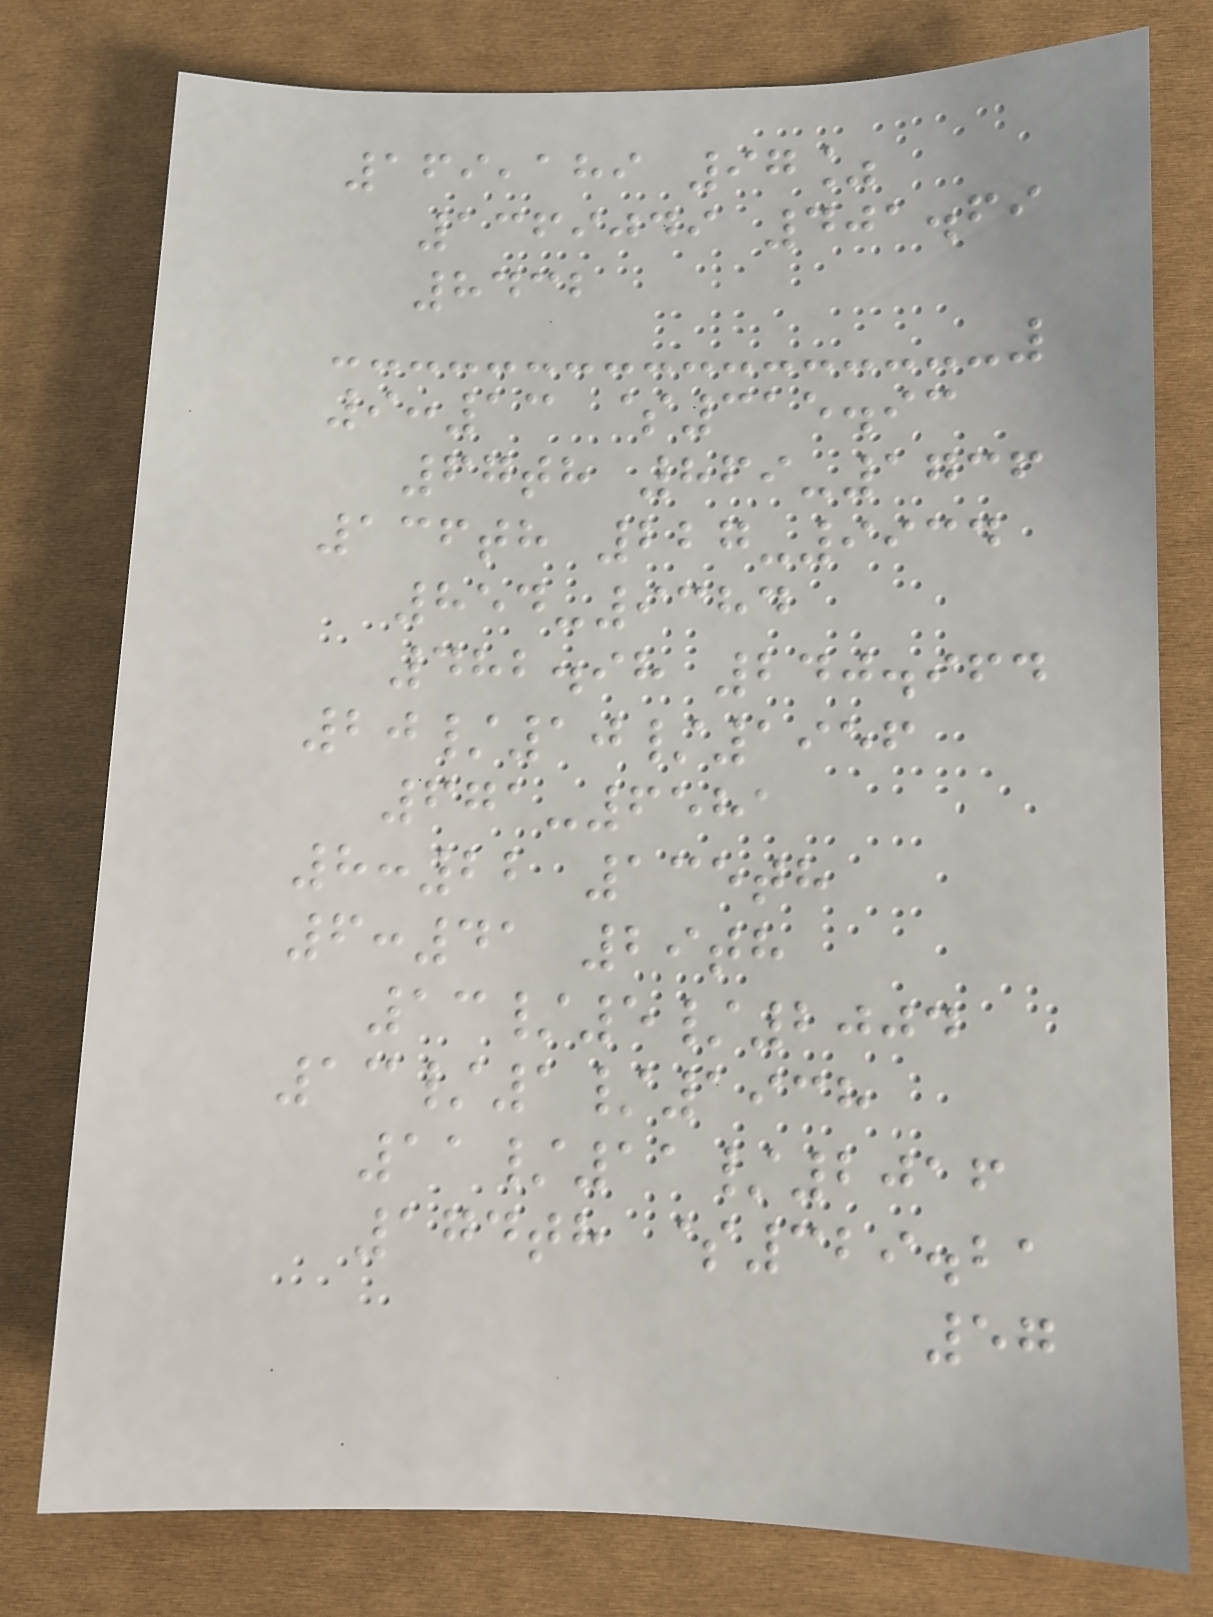169,189 97%
1369049 401.69
8432
9:13 $315.93
67th 869-1736
136th 227-9934
854-9384
482.98 240.964
20/10/1956
671-6581
8:22 135th
6:41 29th
13/5/2004
13/1/1938
11/11/2016
174th $329.21
57
